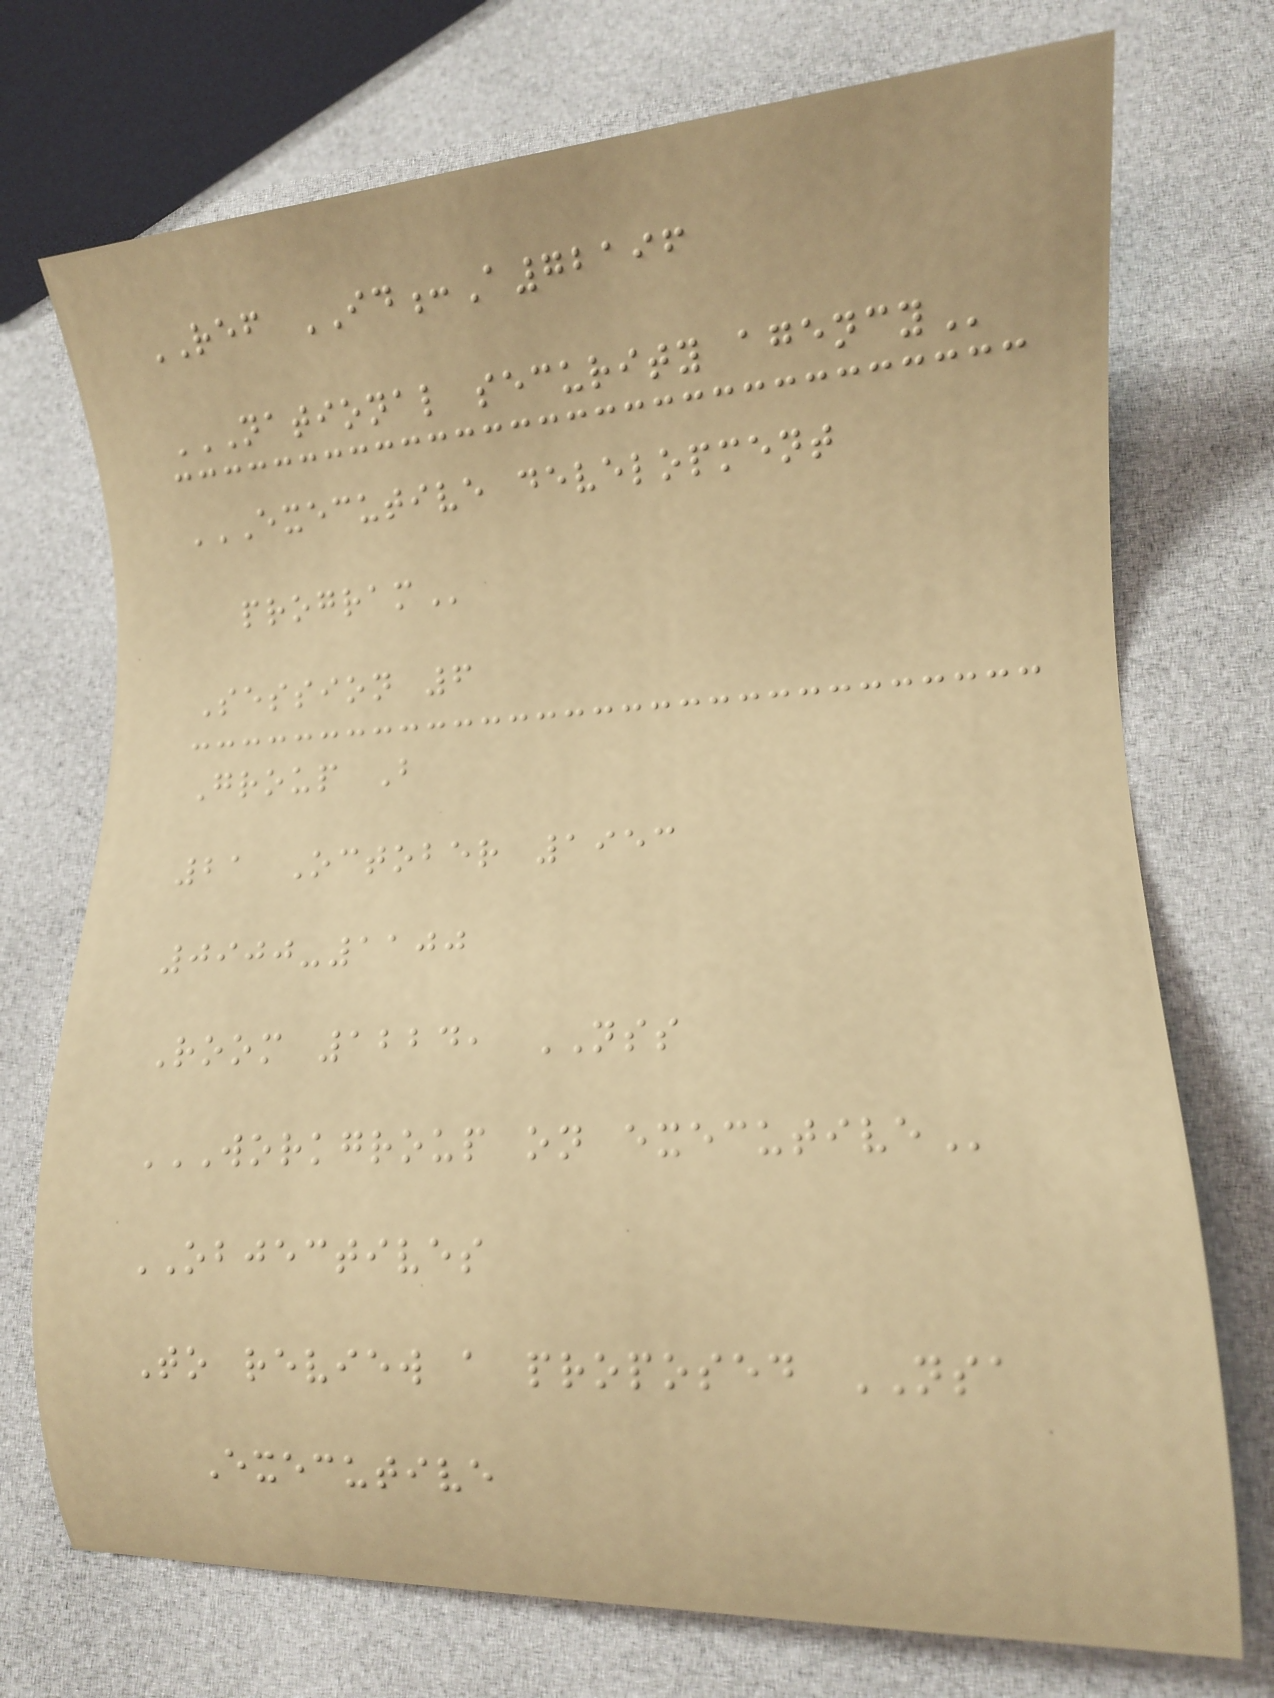REF ID:A72196
NATIONAL SECURITY AGENCY
EXECUTIVE DEVELOPMENT
PROGRAM
Session 6
Group B
21 October 1953
0900-1100
Room 1224, NSS
WORKGROUP ON EXECUTIVE
OBJECTIVES
To review a proposed NSA
Executive
